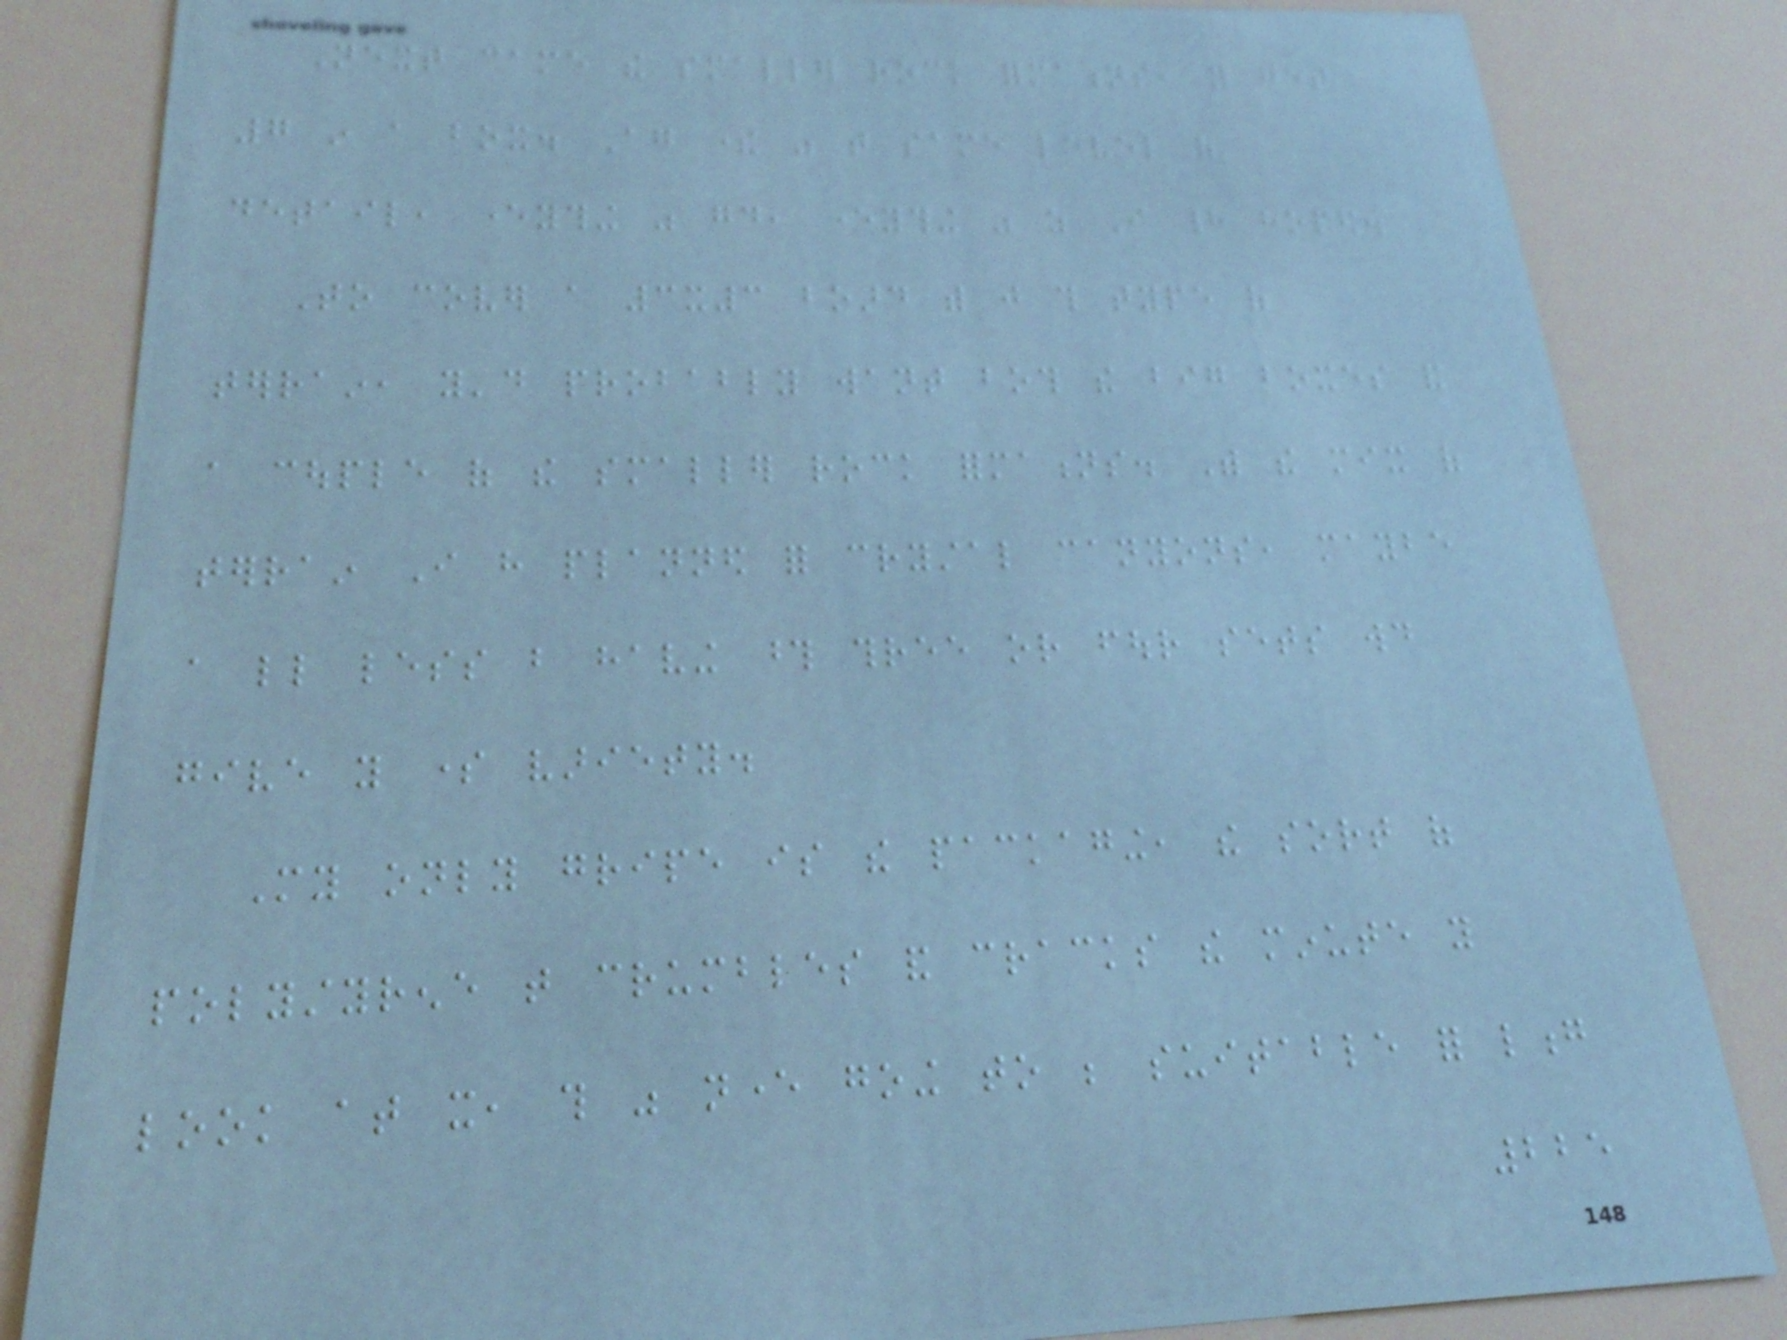Next came the smaller rock formations, you get
7 in a box. Again there was that same level of
detail, everything was good, everything was as I had hoped.
To cover a 3x3 board with just this type of
terrain, you'd probably want both the big boxes and
a couple of the smaller rock formations. With the mix of
terrain I have planned for crystal canyons, maybe
a little less but having those three or four sets would
give you some variety.
My only gripe is the packaging, the sort of
polystyrene that crumbles and cracks the minute you
look at it, this was never going to be suitable for long
225
